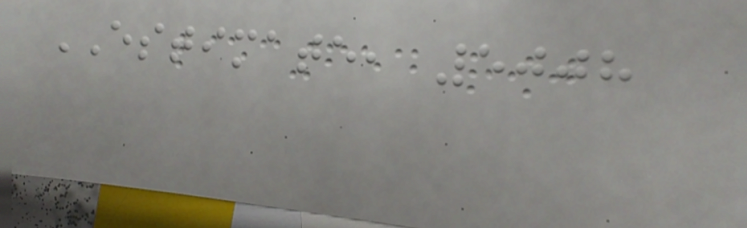ESTIMATE, 5008
